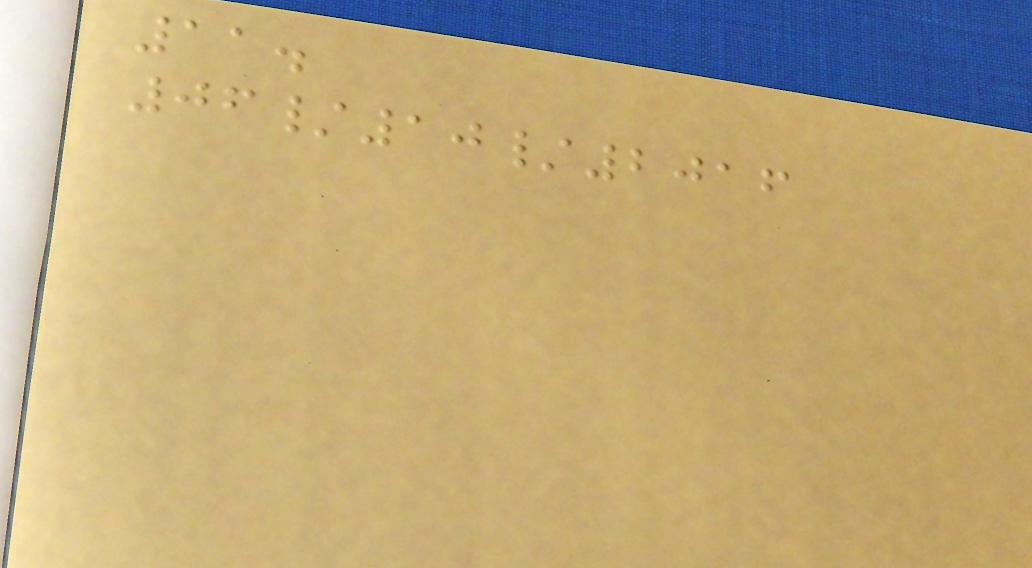11.
06/10/2016
